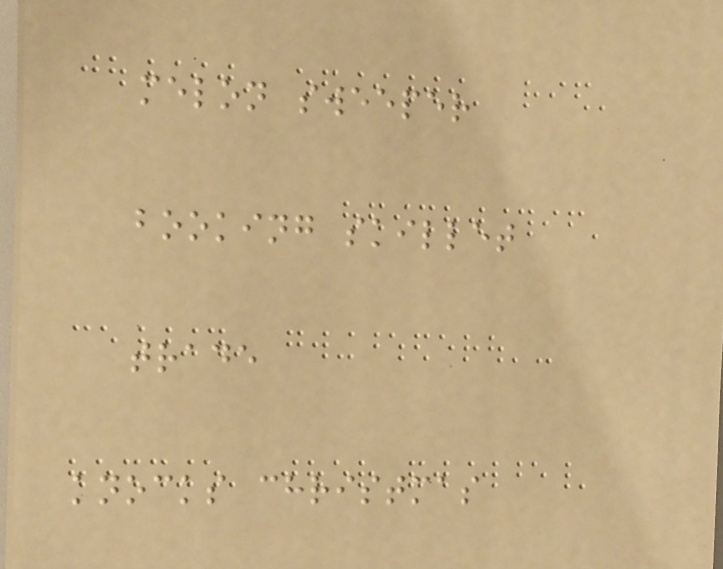melon sweeper
booking skillet
trade
knocks christmas
